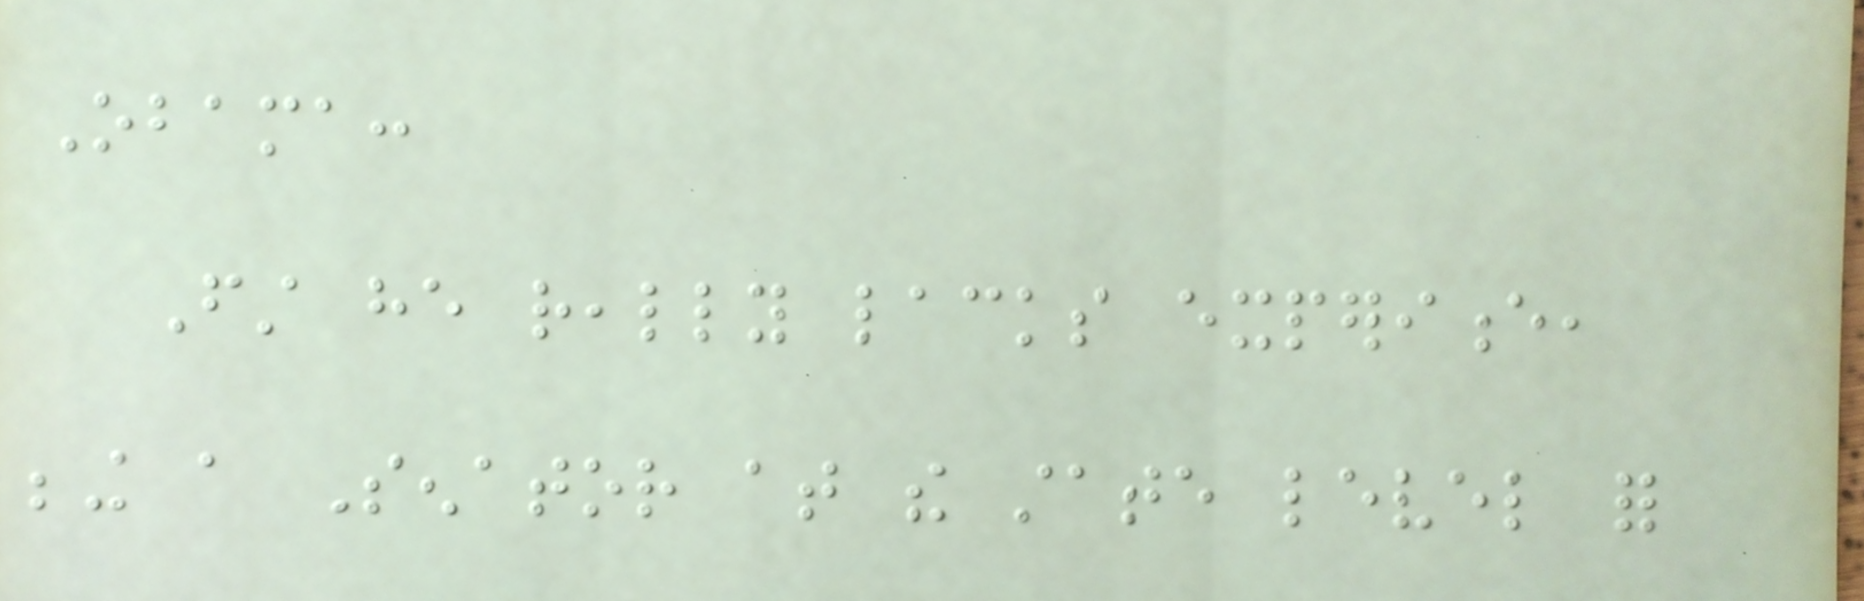Obama:
First he really lacks experience,
being a Senator at the state level for
